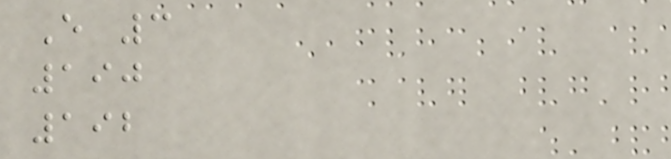E 3
190
192
